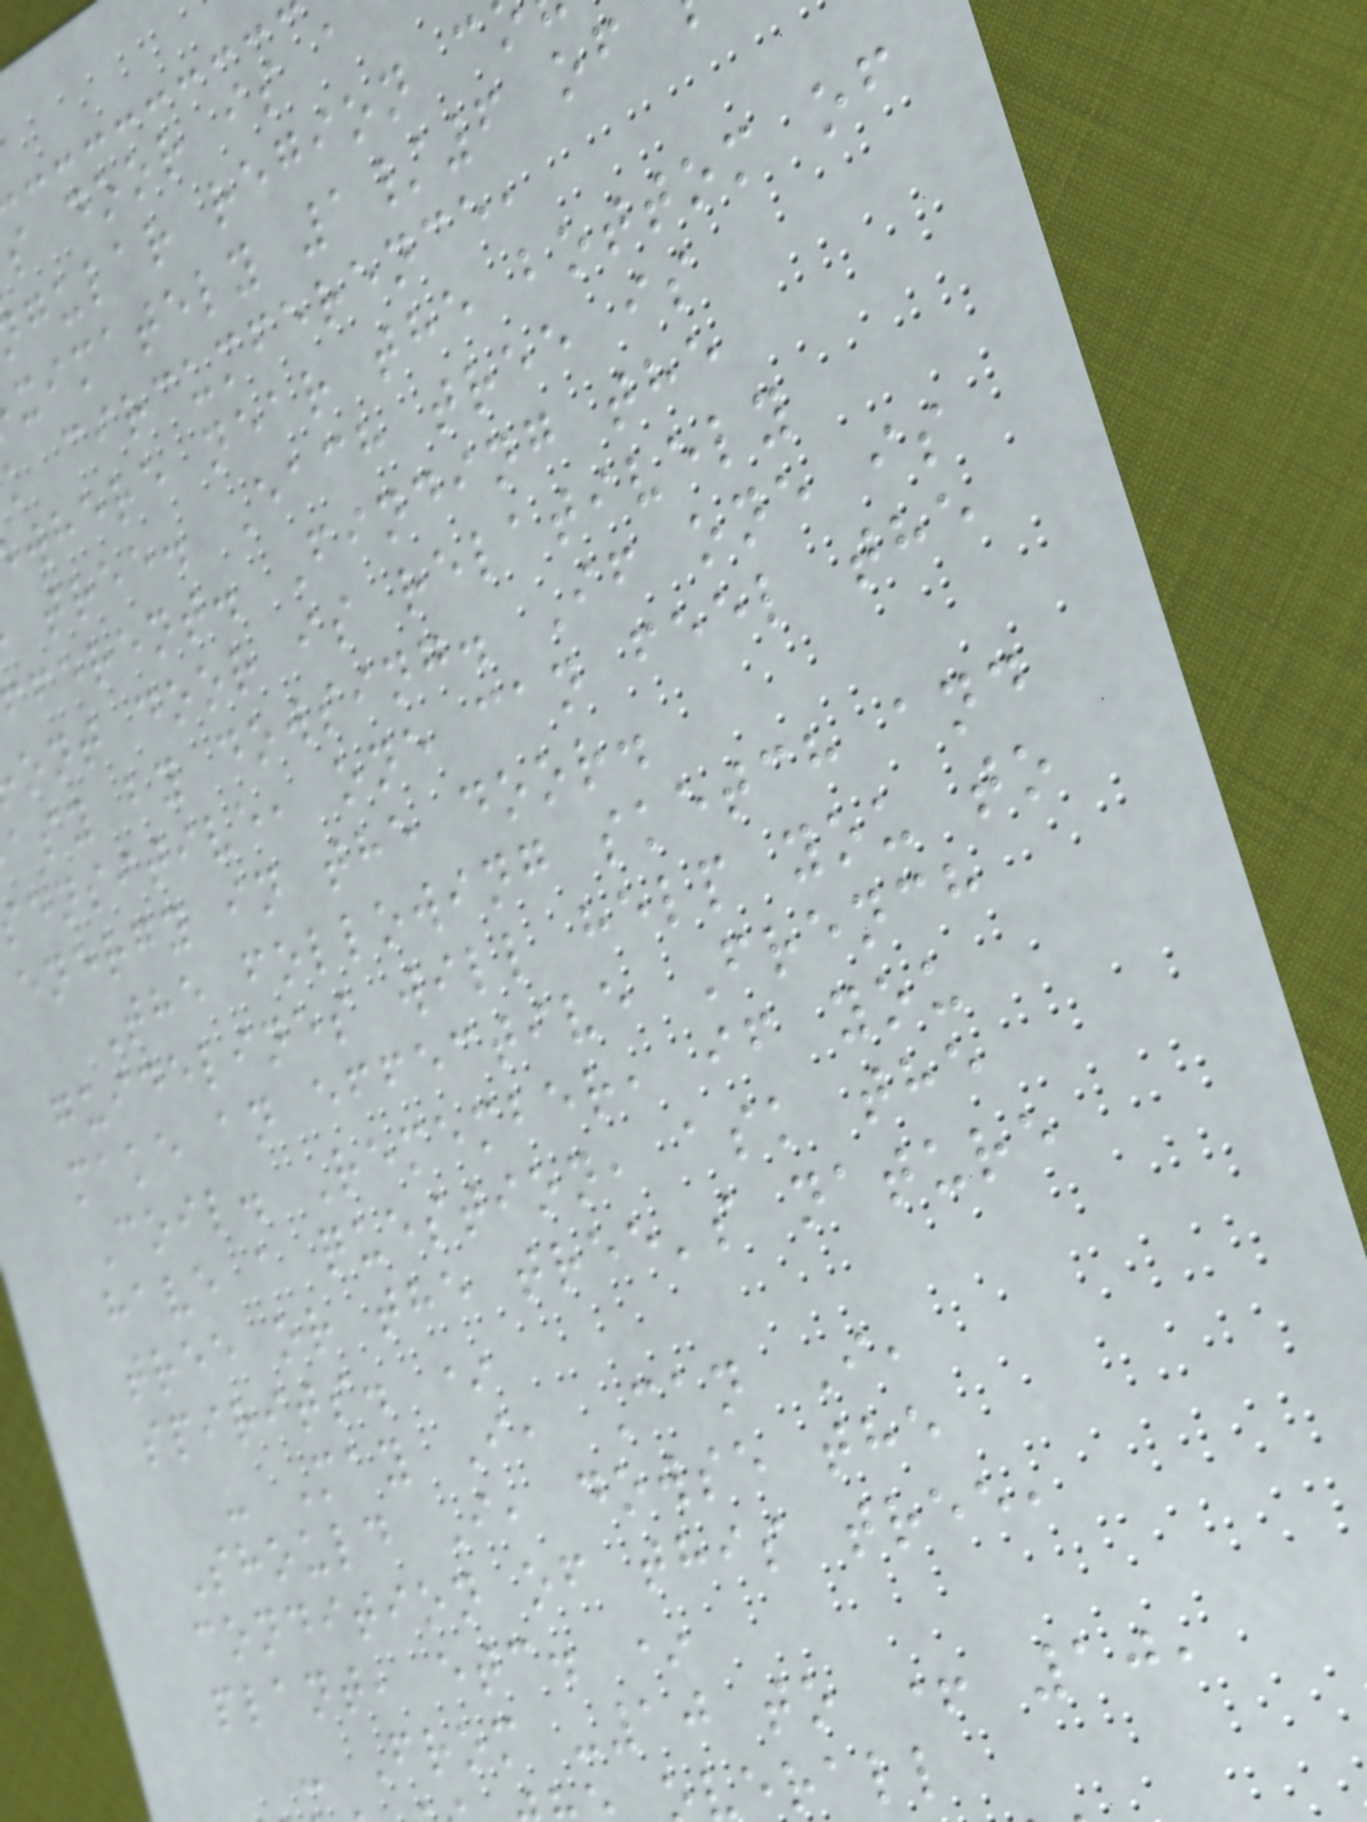s door is a
gular region c
ximately 1/6 of
k circumference,
where near the bottom of
tree. Each tree is
fferent. Finding the
ont door is relatively
asy by dowsing. If one is
ensitive, one can feel the
energy in the door.
The following sketch and
guidelines will help you to
make an effective French
Coil. Remember, if you
have a question, ask the
tree or the tree's nature
spirits. *
- May I, Can I,
Should I, dowse the
condition of this tree,
plant, etc. *
- From -10 to + 10,
verall
